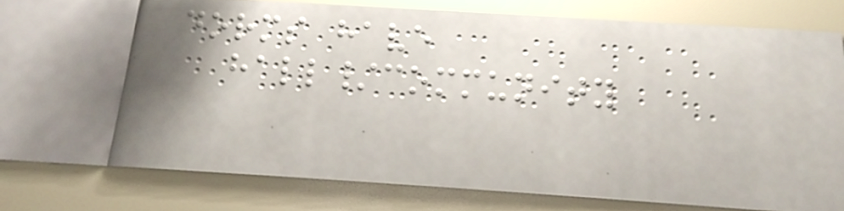dorms have
hall/community
